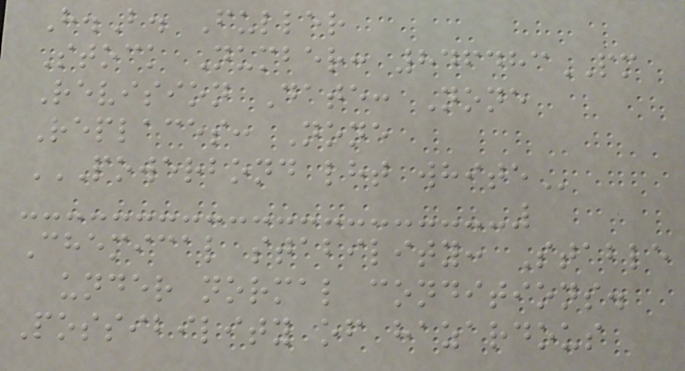H.B. Fuller
Stock Number: 846483PM
Revision Date: None
Replaces: None
POWERBOND LHT WHITE
Chemical stability: Stable
under normal conditions.
Possibility of hazardous
